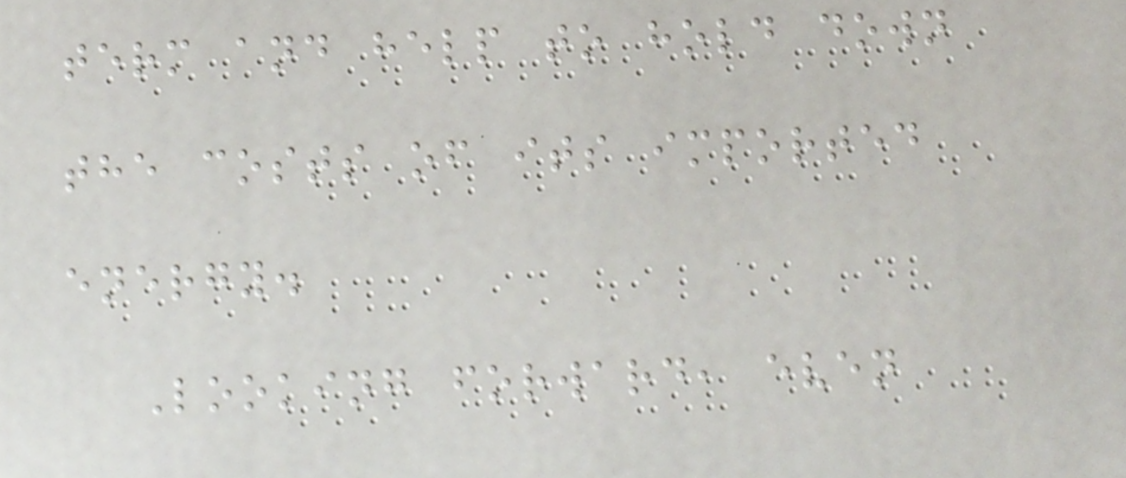term and help to hold down
the costs of its imported
energy.
Looking forward, even
